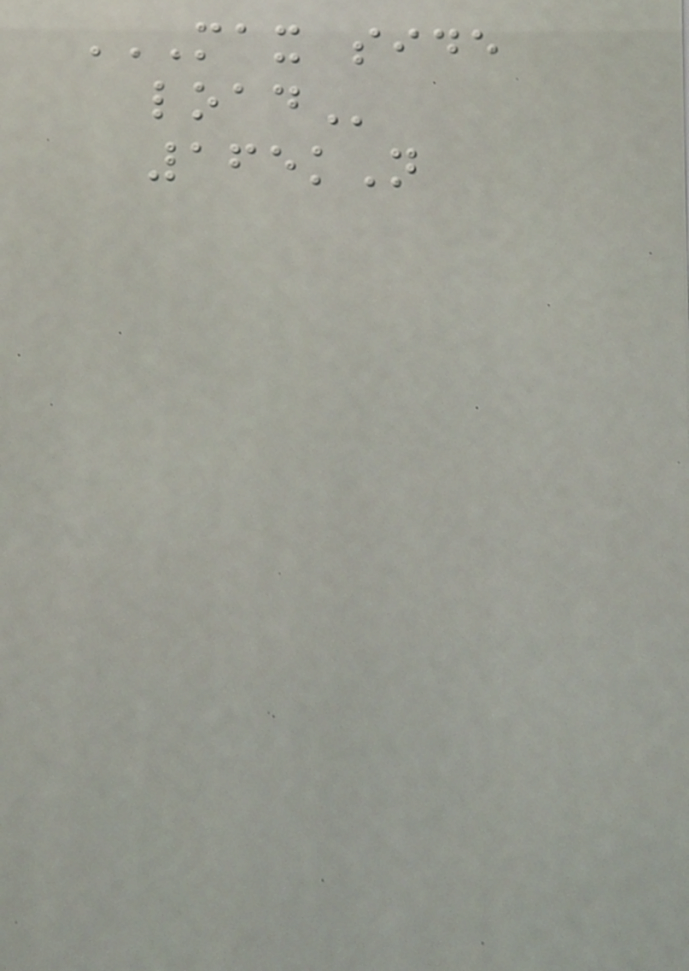MAX SIDE
LOAD
165kN
